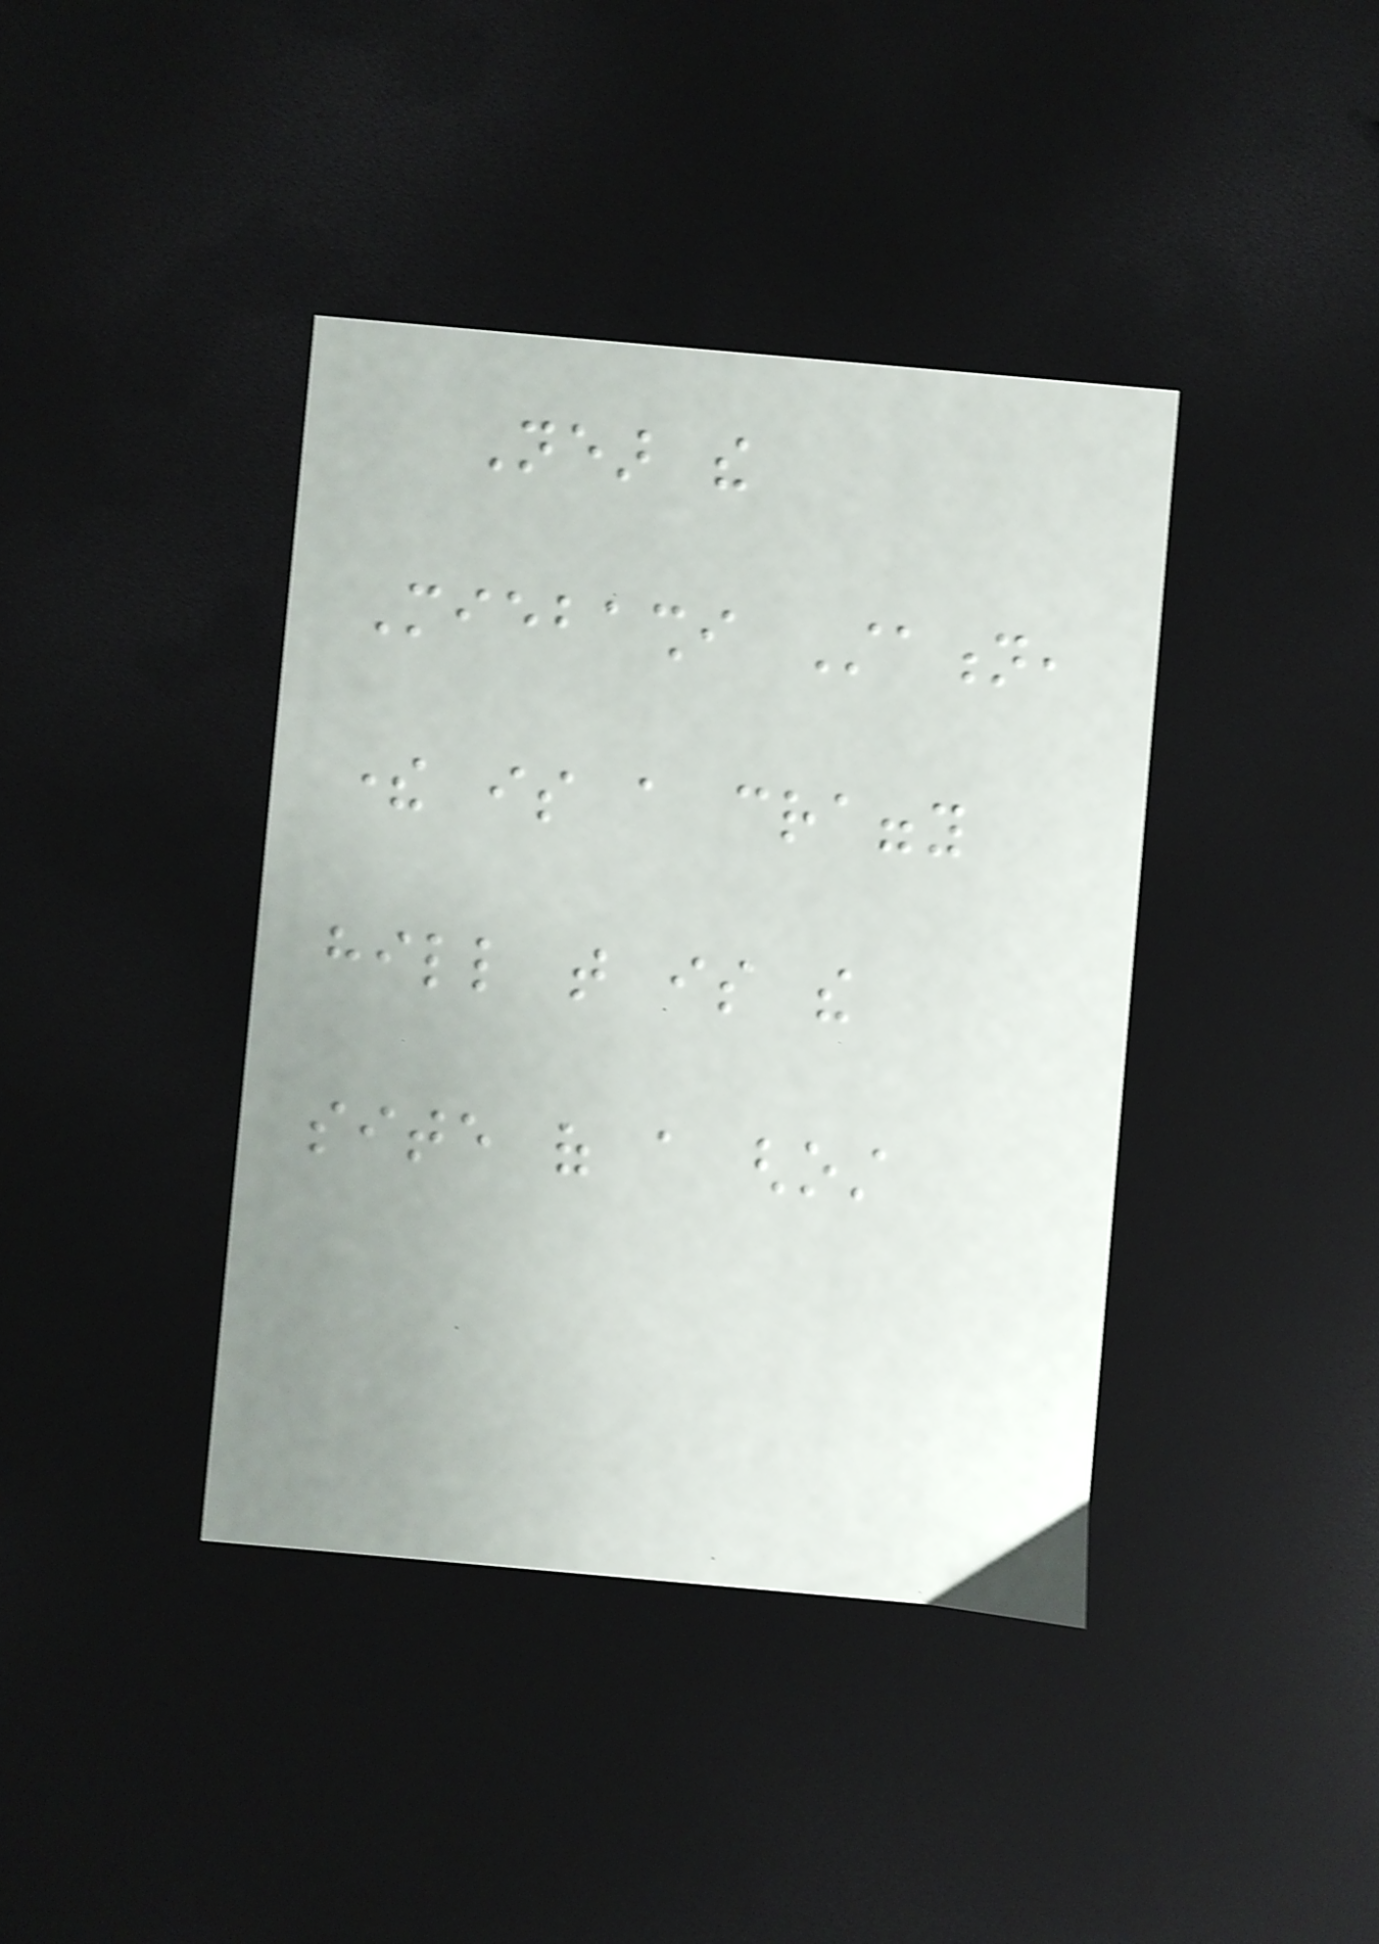Near the
Miebashi Station,
there is a craggy
hill that is the
site of a ghost
